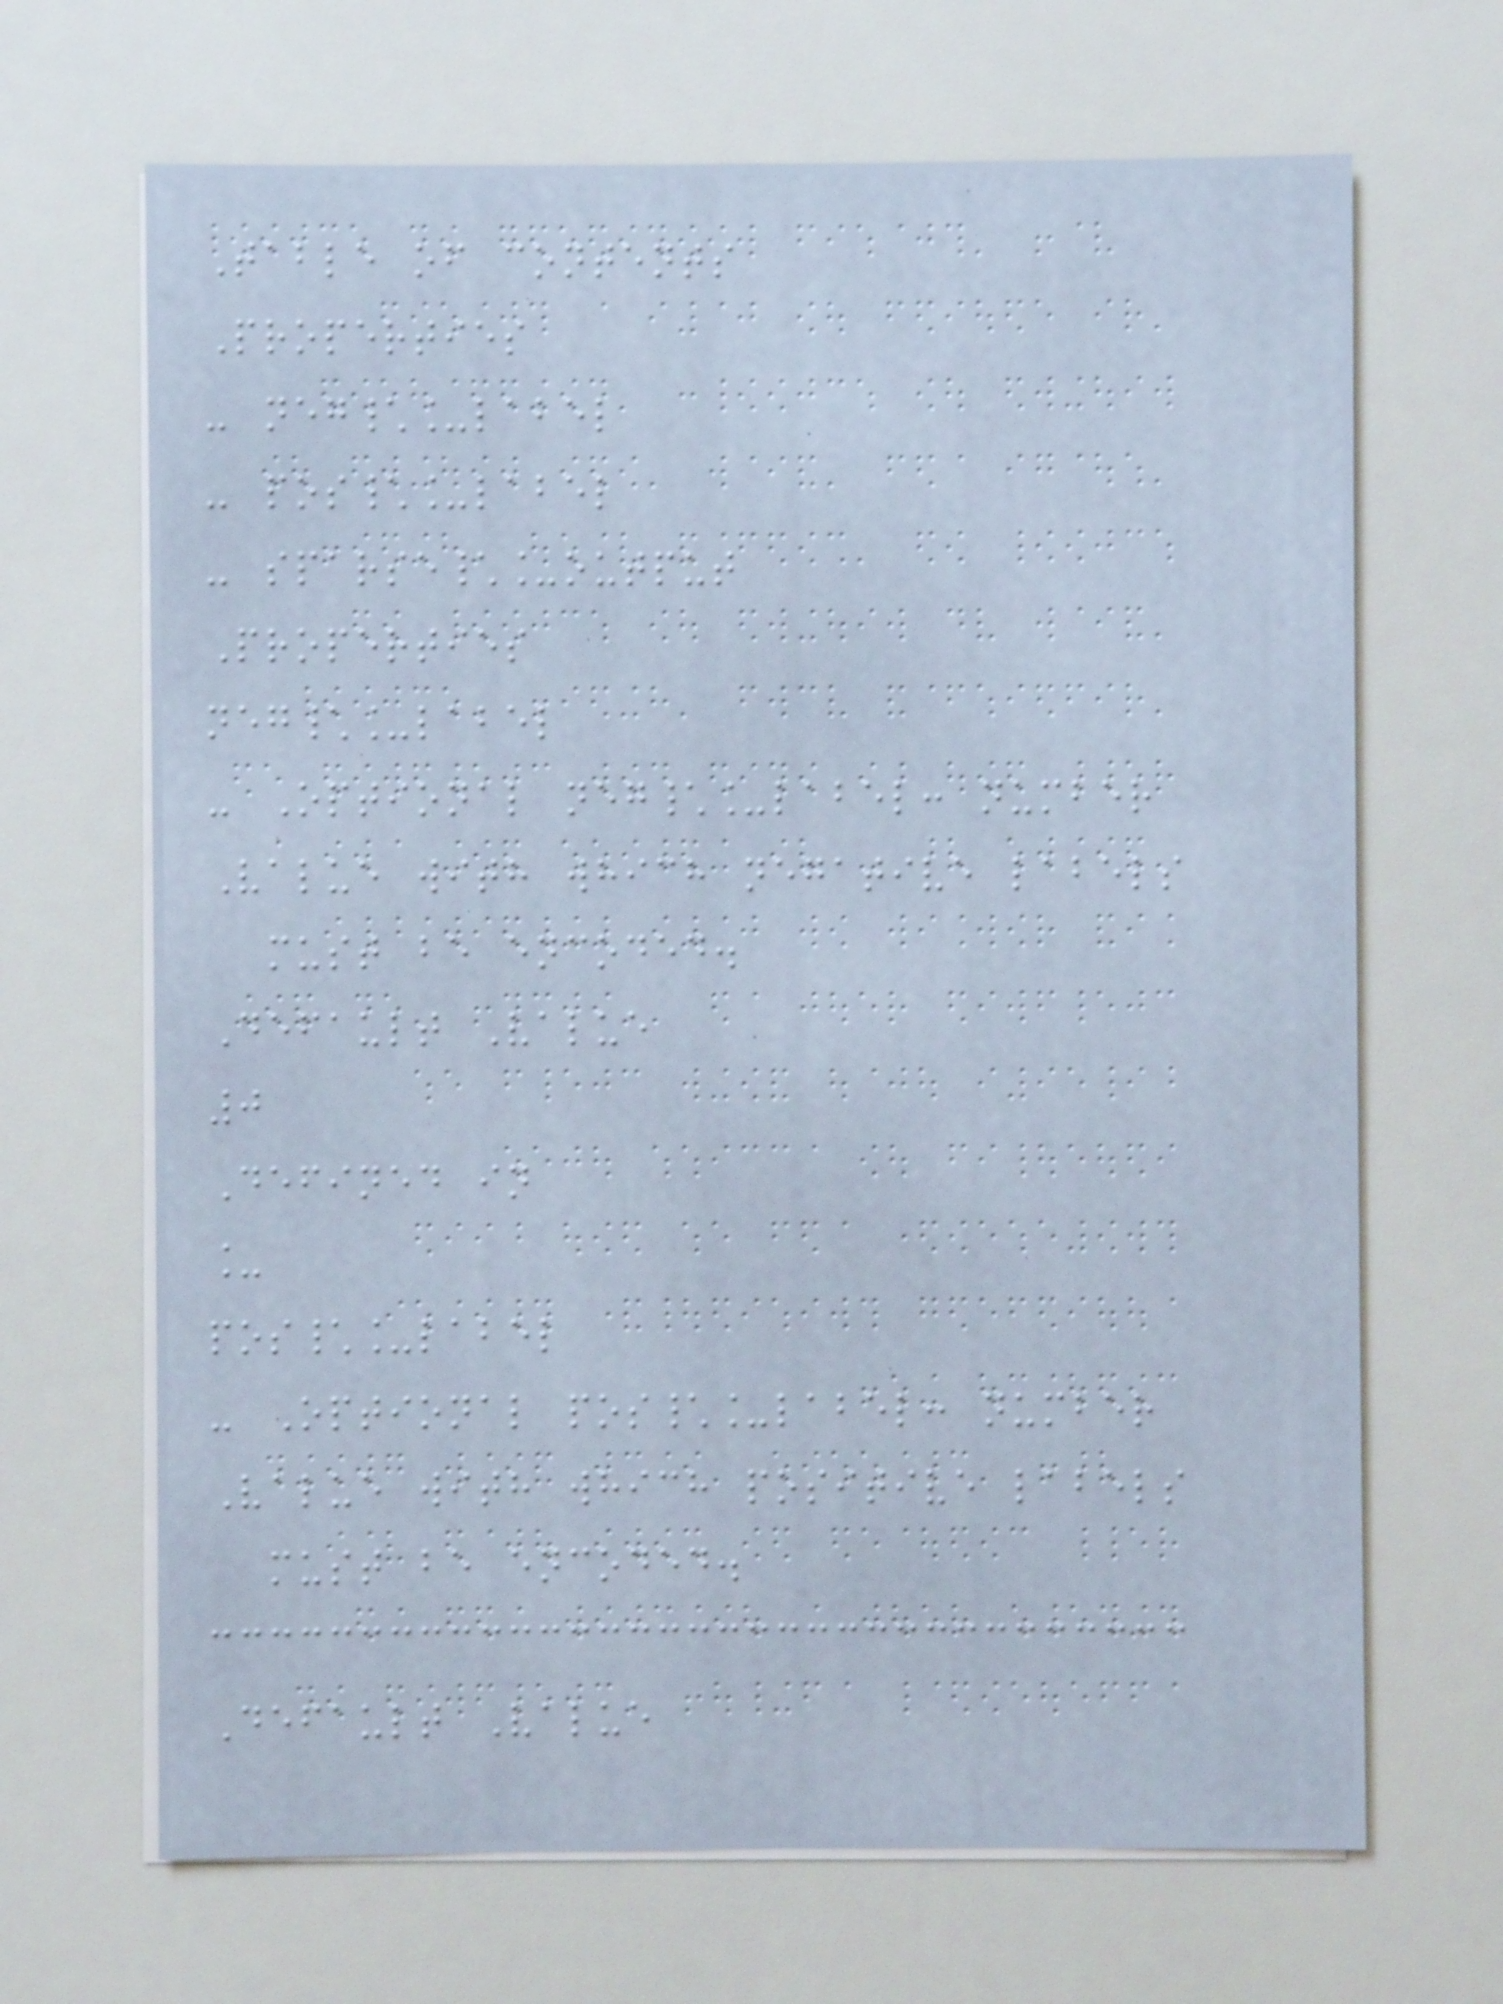Table of contents
Properties
- neg\_label
- pos\_label
- sparse\_output
Properties
neg\_label
- Optional neg\_label: number
Value with which negative labels
must be encoded.
Default Value
0
Defined in
_
pos\_label
- Optional pos\_label: number
Value with which positive labels
must be encoded.
Default Value
